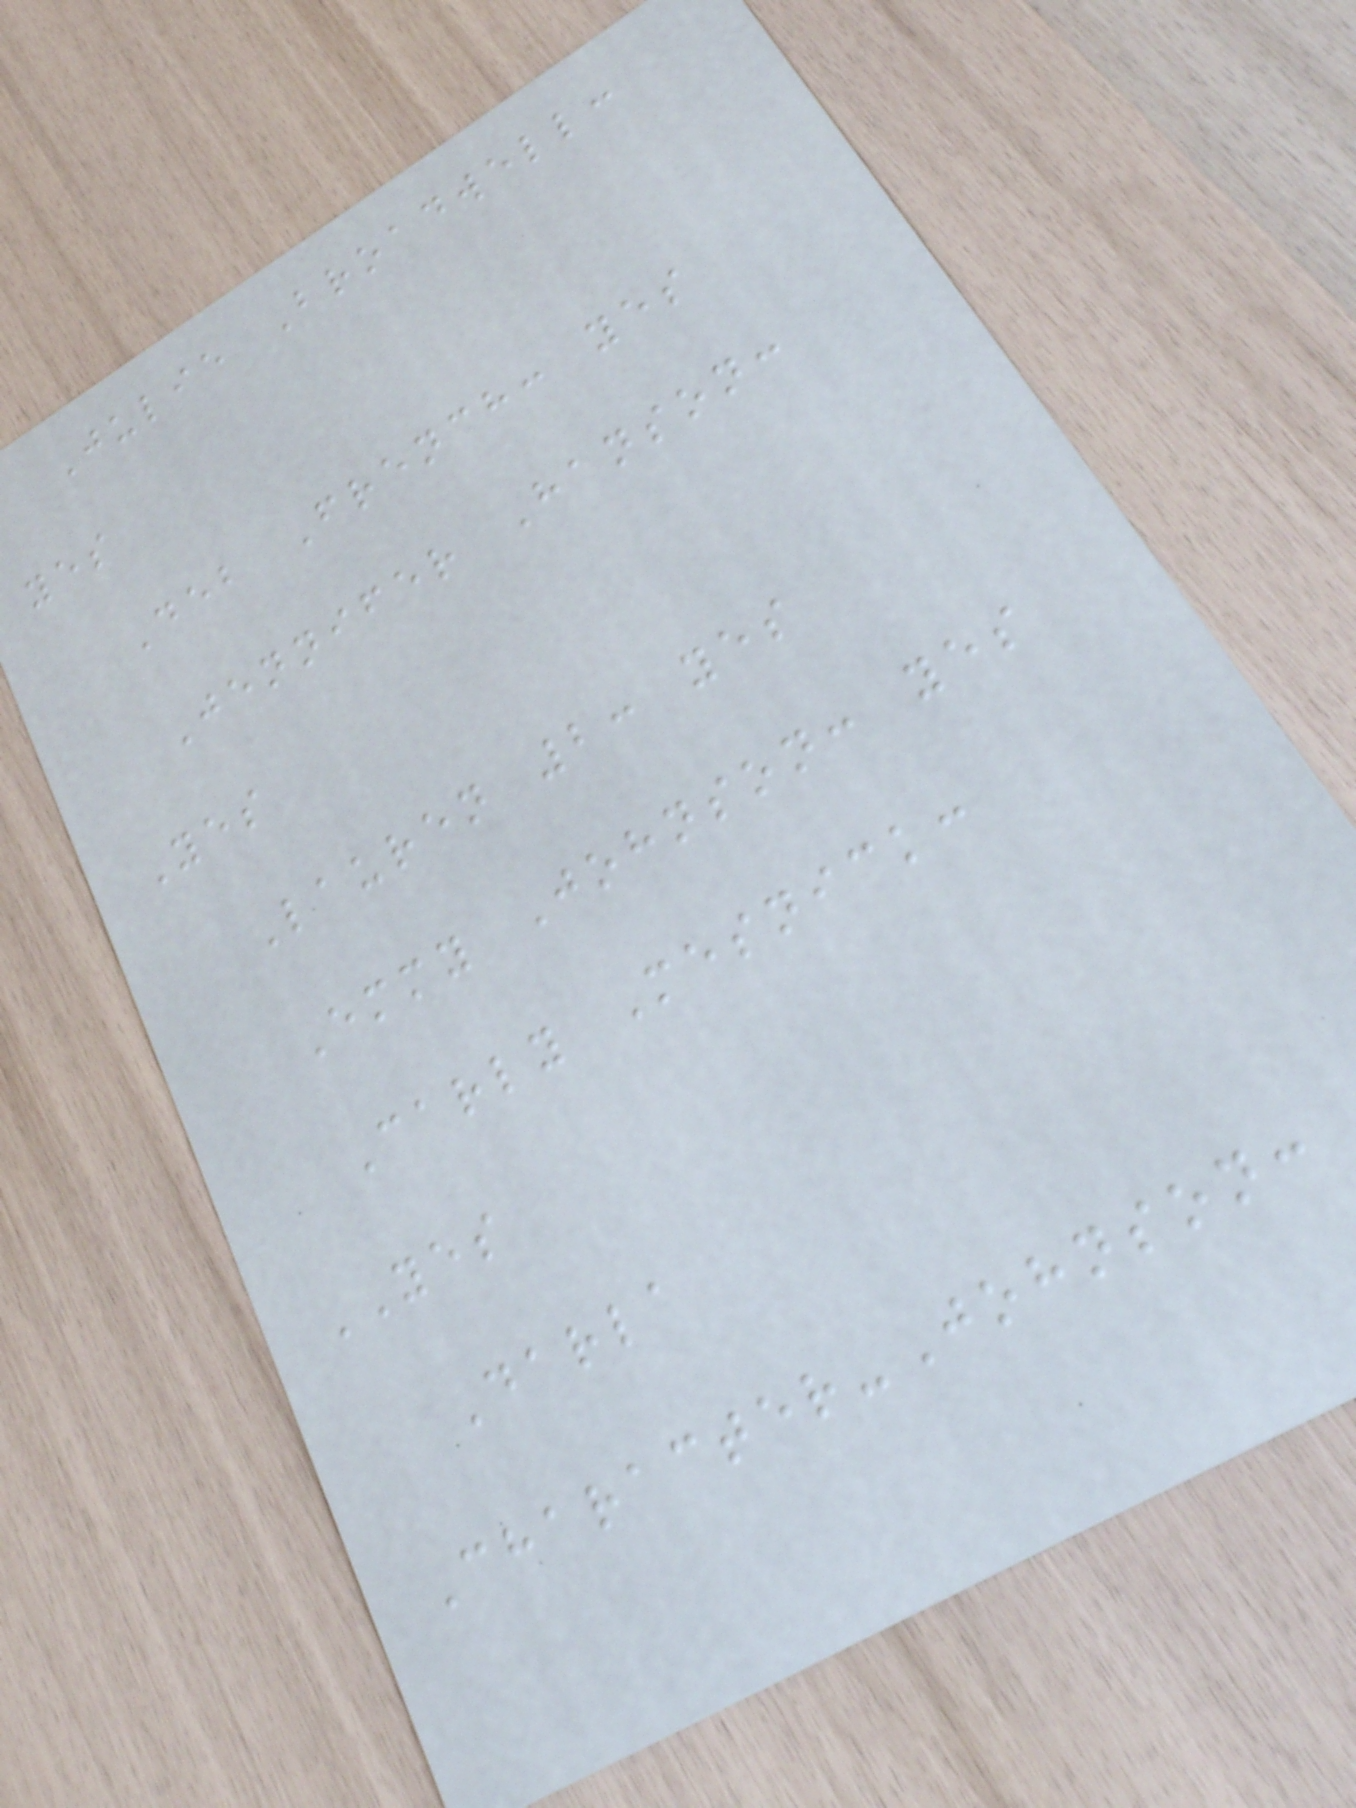Julie Broadwell:
yes
Deb French: yes
Jennifer Hanson:
Yes
Lauren 2: yes
Emmy Johnson: yes
Carly Mesnick:
YES
Darla
Character-Johnson:
